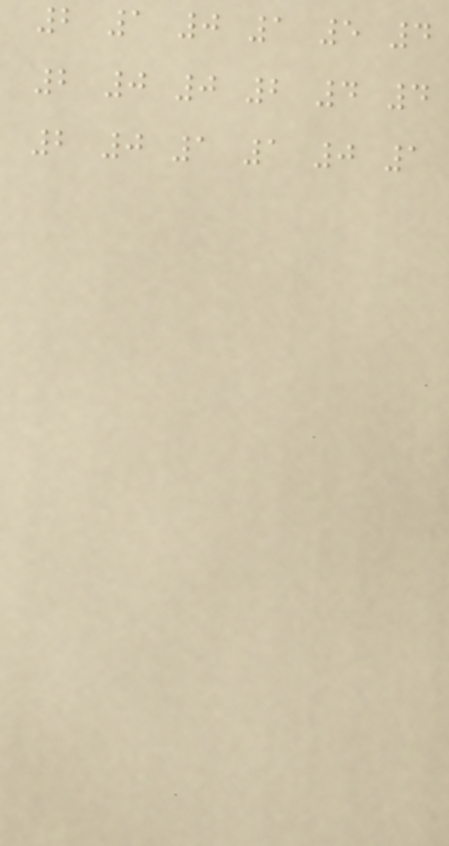2 1 0 1 5 4
2 0 0 2 4 4
2 0 1 1 0 1
